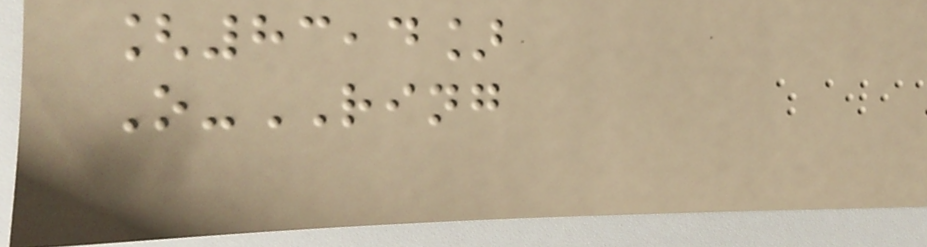[83,4]
O-RING
